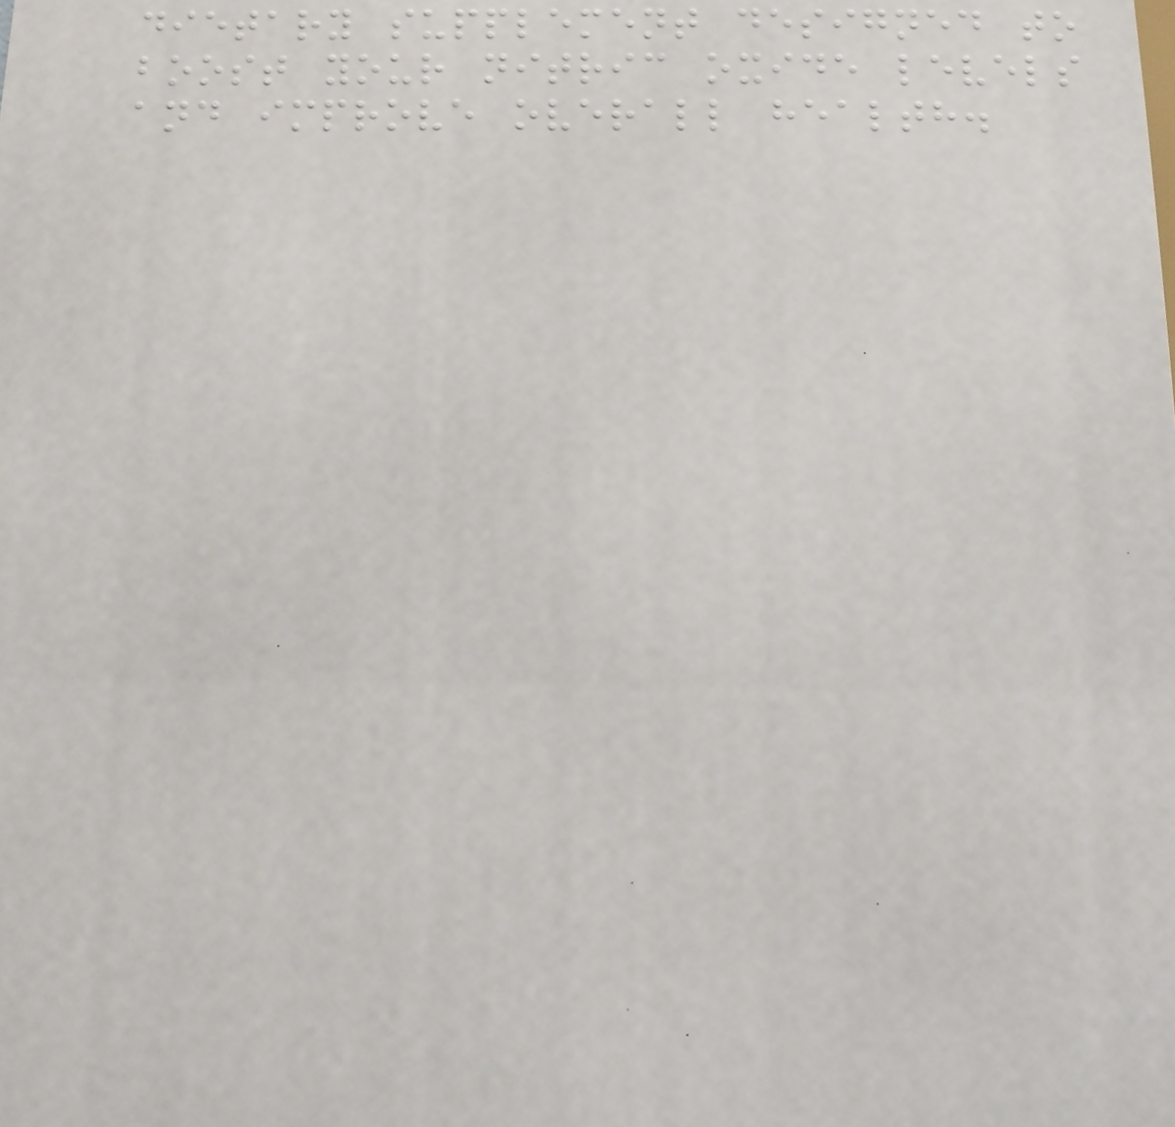dietary supplement designed to
boost your nitric oxide levels
and improve overall health.
